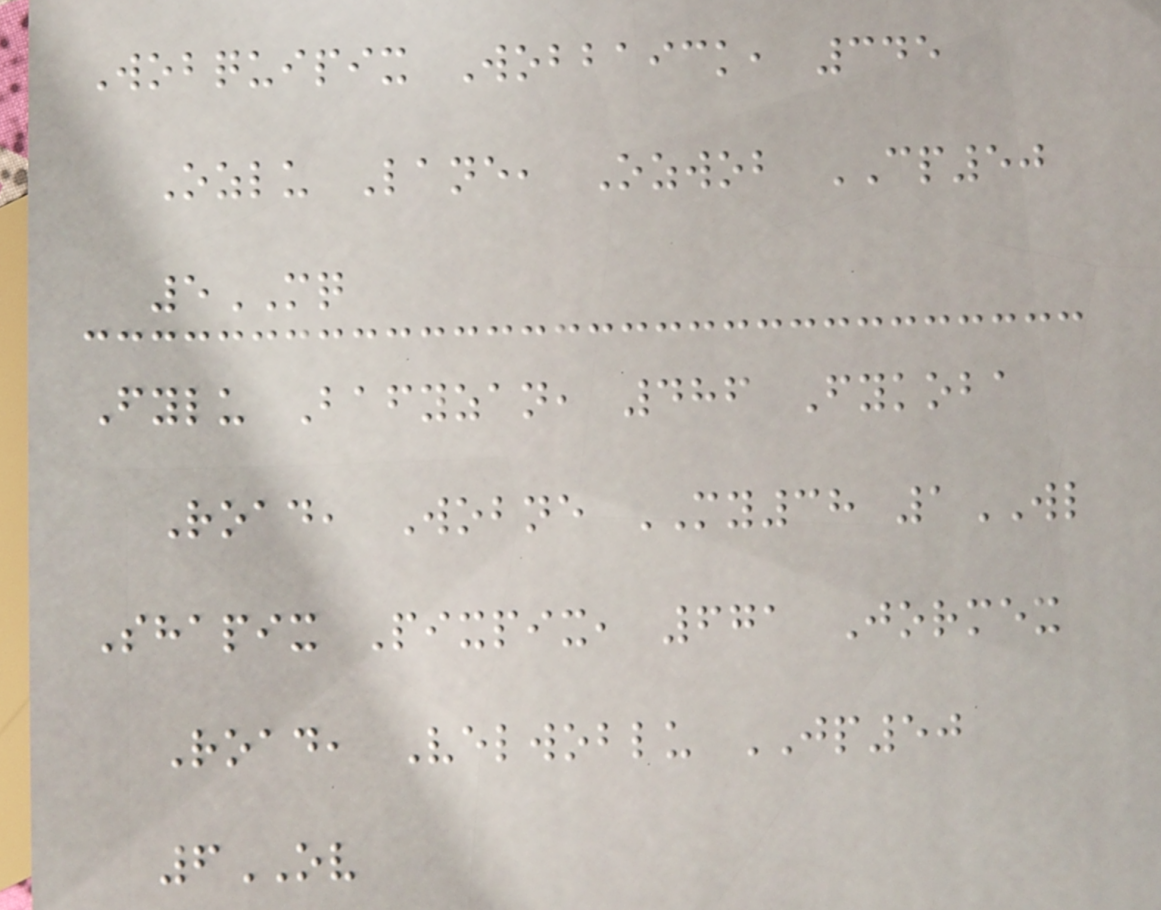Wobquipix Wobbaick, 345
Ozlu Lane, Ozwob CP50
5MQ
Fylu Bafyzan, 486 Fykoba
Road, Wobne MY38 1WL
Shapix Pixpix, 671 Jormex
Road, Velwoblu JP50
6OV
